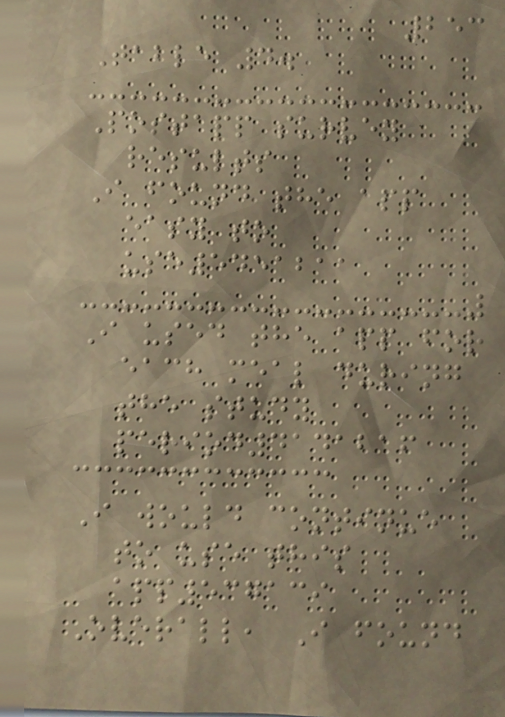253
Table 4.
Postapp survey
results
I found the app
easy to
use5451211
I used the app for
each meal during
the study
period4141216
I would continue
to use this
app537139
Overall, I found
